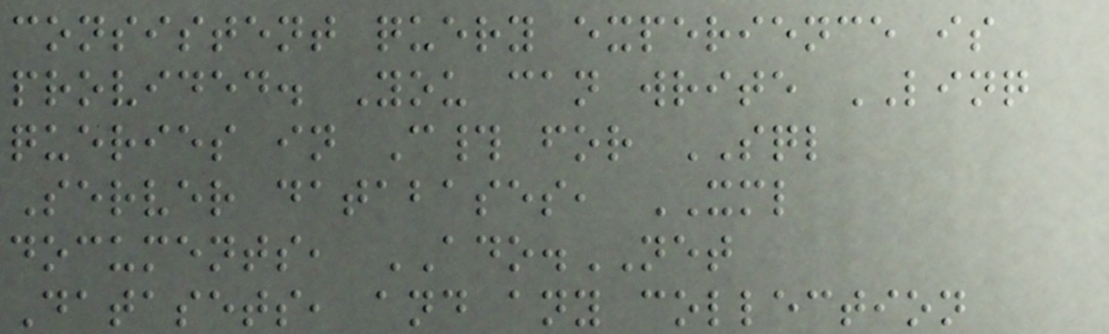consistent query experience is
provided. You can write LINQ
queries in C# for SQL
Server databases, XML
documents, ADO.NET
Datasets, and any collection
